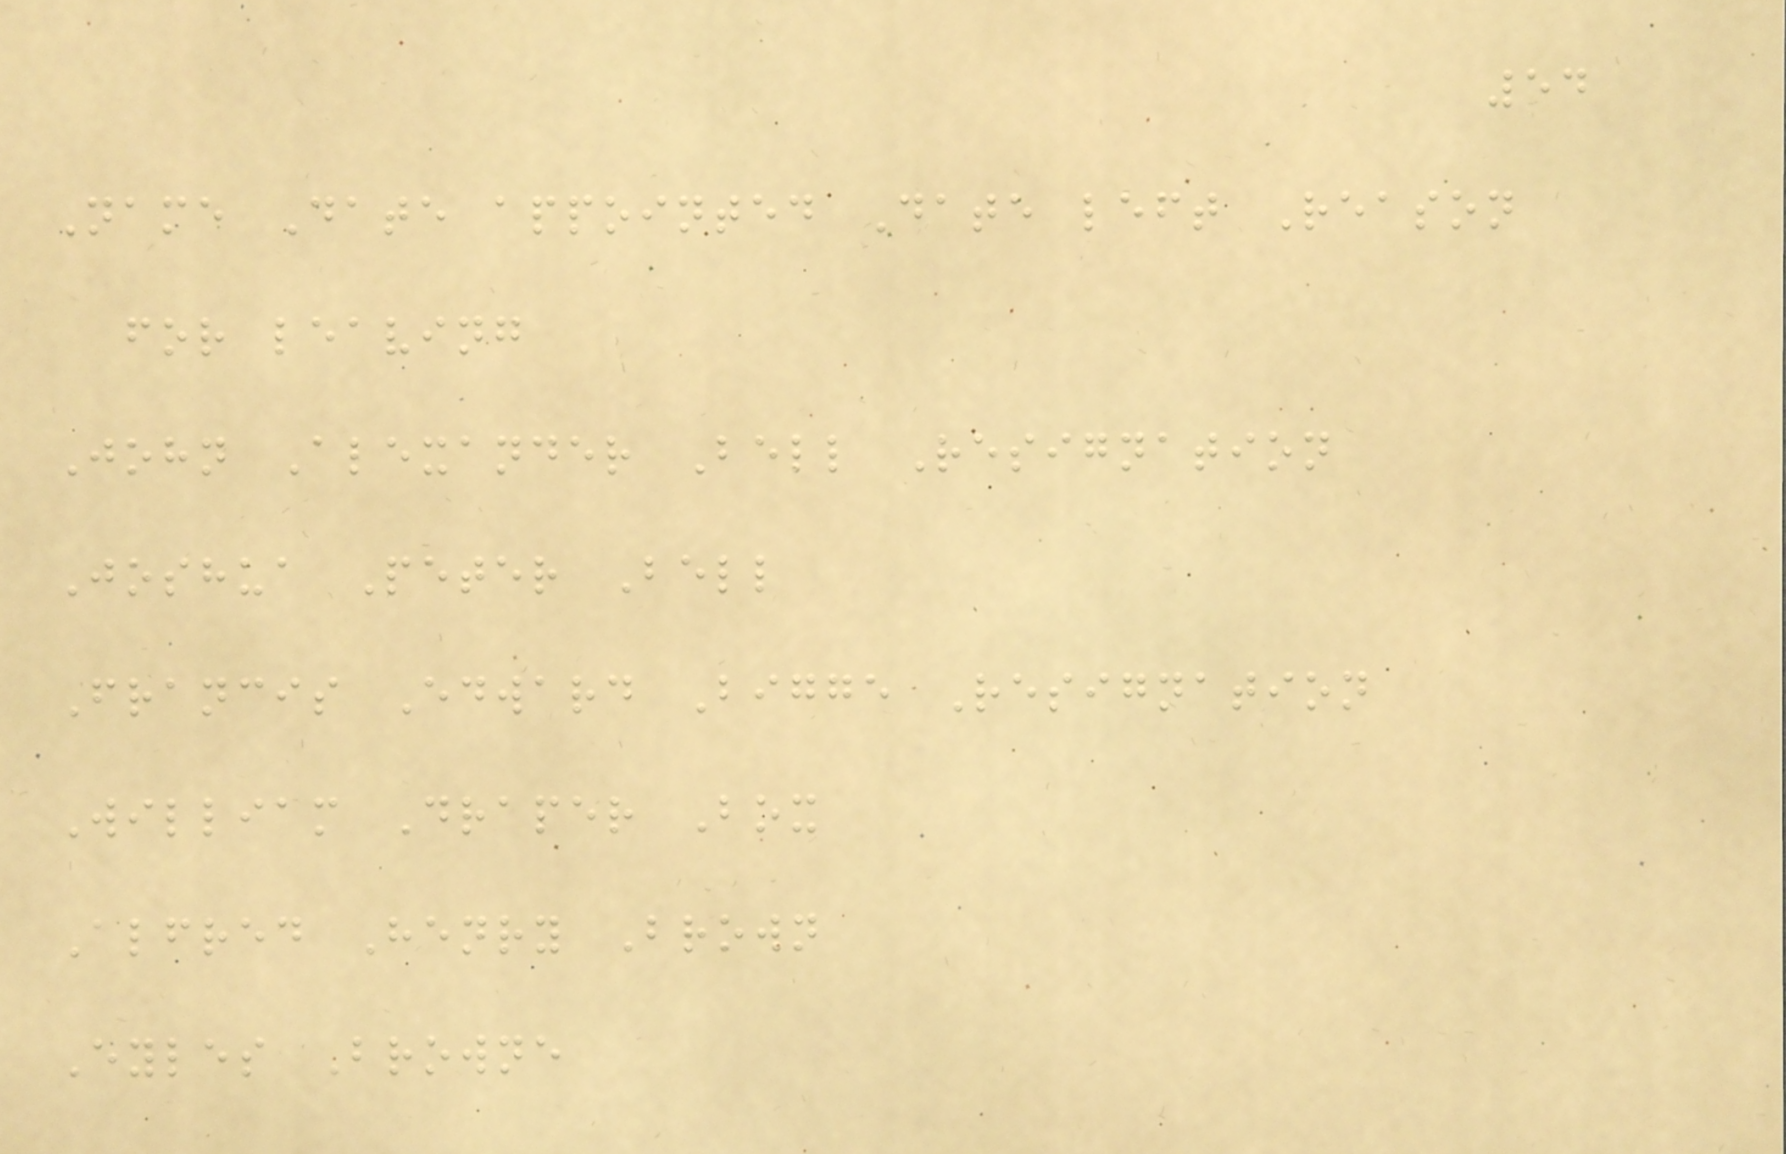54
Name Date appointed Date left Reason
for leaving
John Alexander Bell Resignation
Joshua Peter Bell
Francis Edward Bigge Resignation
William Draper Box
Alfred Henry Brown
Eyles Browne
